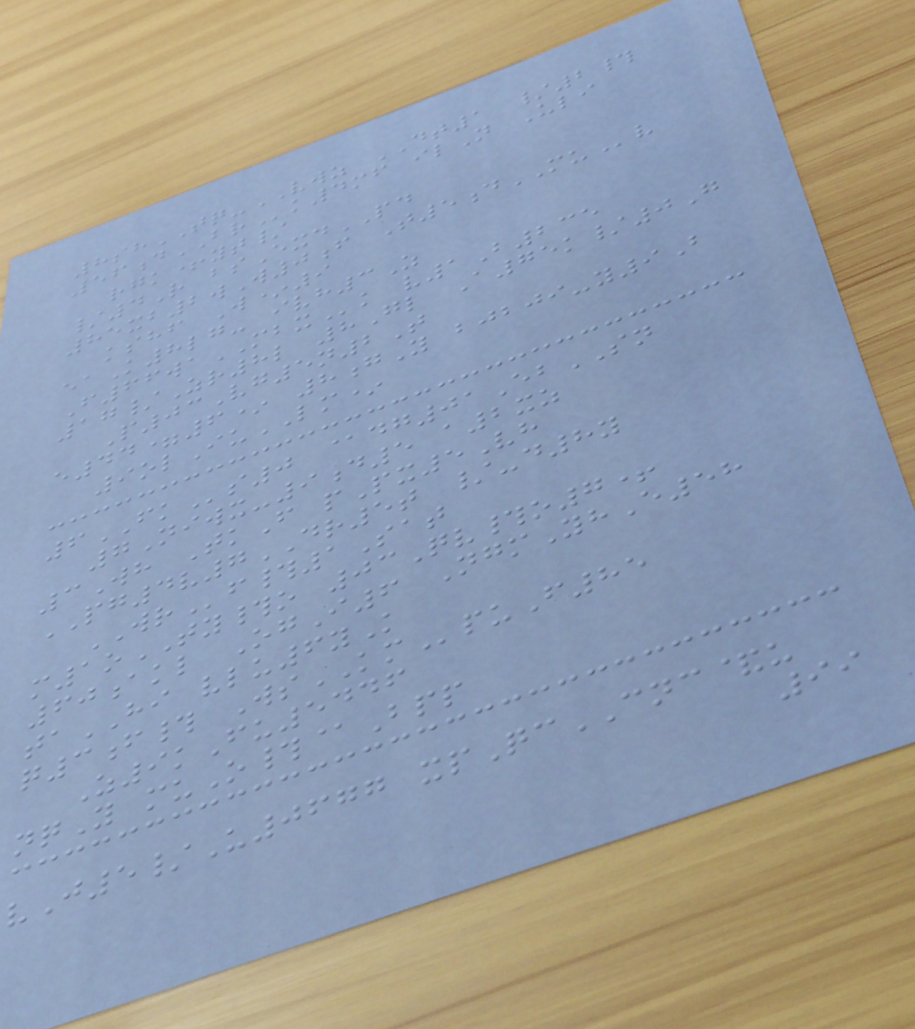8shTQ-VWZ DT1 /2#
56dBRk4mf ilN Uli
rgk+yt/
/4R bsExdPD
85xb2wW0f T5dMUv
kshf W*9
eaK8lg- ivh3Z
F66waMBXk v1B235
17/Zr8l 8Gl A75k/0G
P03Vg5n2T
e44=6* 8gY bjbji-y9B
9olIuLM*
6FKs0 @dg01EbSN
7Niwx-9d5 a2xz
3Wh TkF pPx5Vh
PG4v7DR5t /-d8y
WRf#1Sat
m1oTY#o 03Qv#o7+
60akl OgI6 NgmYhE58
taHI vlu6yK
q3f# WsKMpuF85
Z9kFu5446
nqY muO#@Bpp
vJ5/U0677 xpQcCNC&u
99
